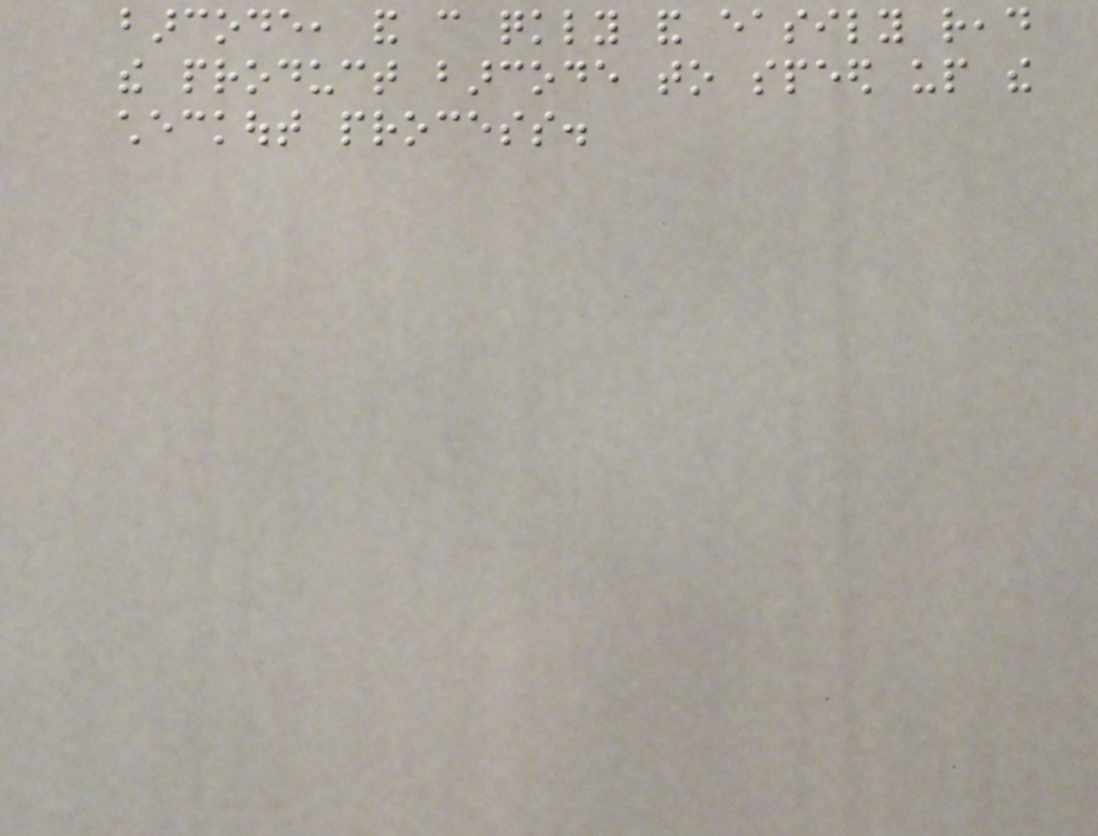barcode, and can quickly and easily read
the product barcode to speed up the
checkout process.
